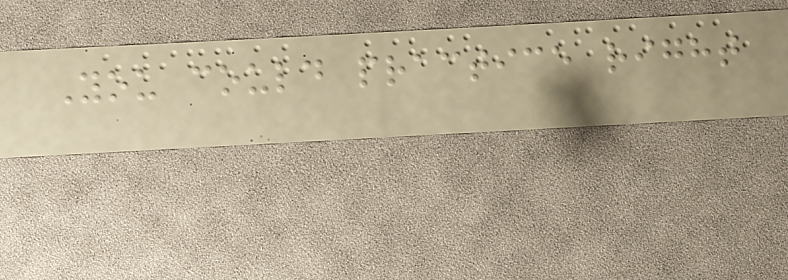You could practice right
